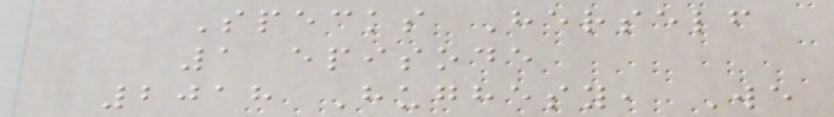Specks Herself
1 episode
2018 Hughesy, We
